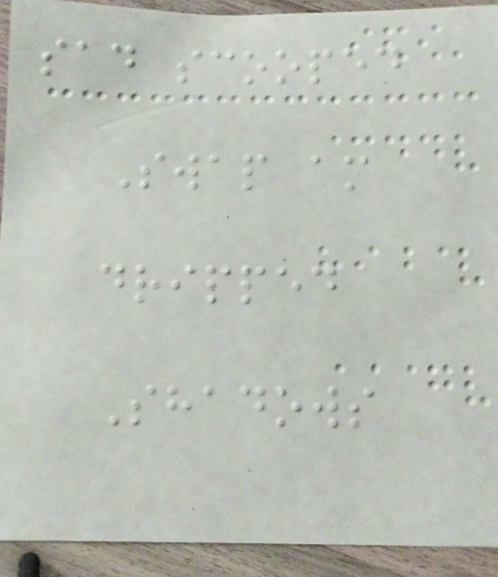sad scooped
Swap am
dripped
Shadows
